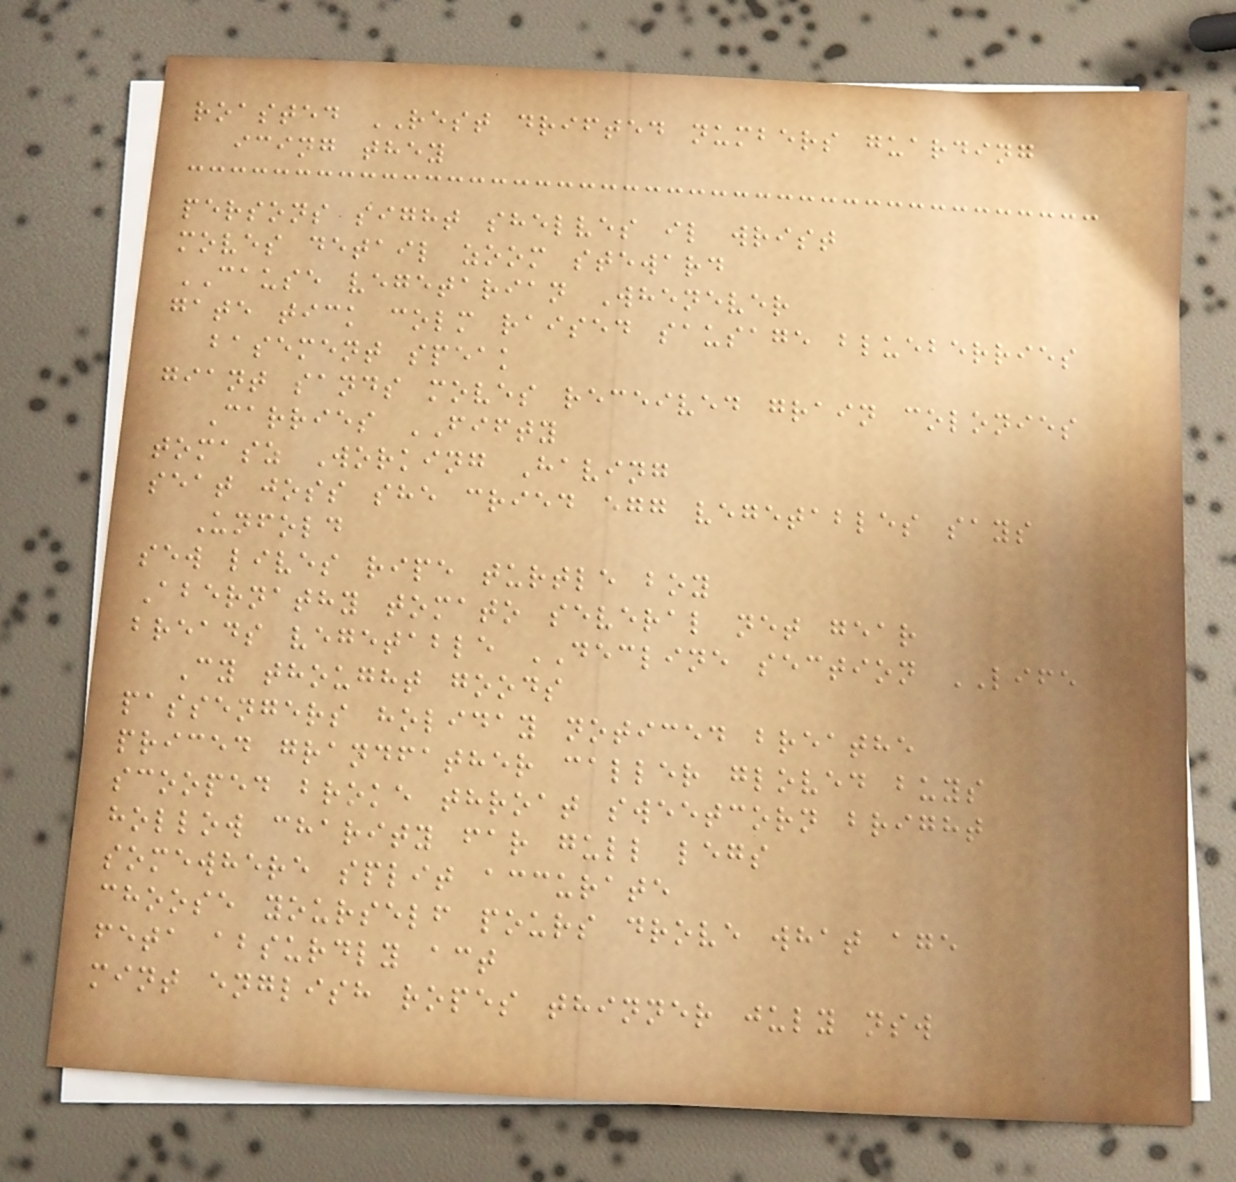roasted REST drifted numbers guarding
icing they
persons sight shelves il wrist
moves detail zoom steward
CAUSE vegetarian Whenever
gate tick colm raised sausage blueberries
basement speak
giant sands moves received grain colonies
Carries FIFTY
tomasz Working Having
seat joss she cried egg vegetables says
Unfold
sew lives ripe turtle boy
Abernathy tomato several net gear
breads vegetable DECLINE section LIFE
Cy thought goods
passengers holiday noticed breathe
priced grandfather caller gloved buys
scooped broke throat sweetcorn bright
hollow charity far gull legs
somewhere split accurate
choose yourself pours drove what age
feta absurdly act
mint english ropes thinner july nsw
